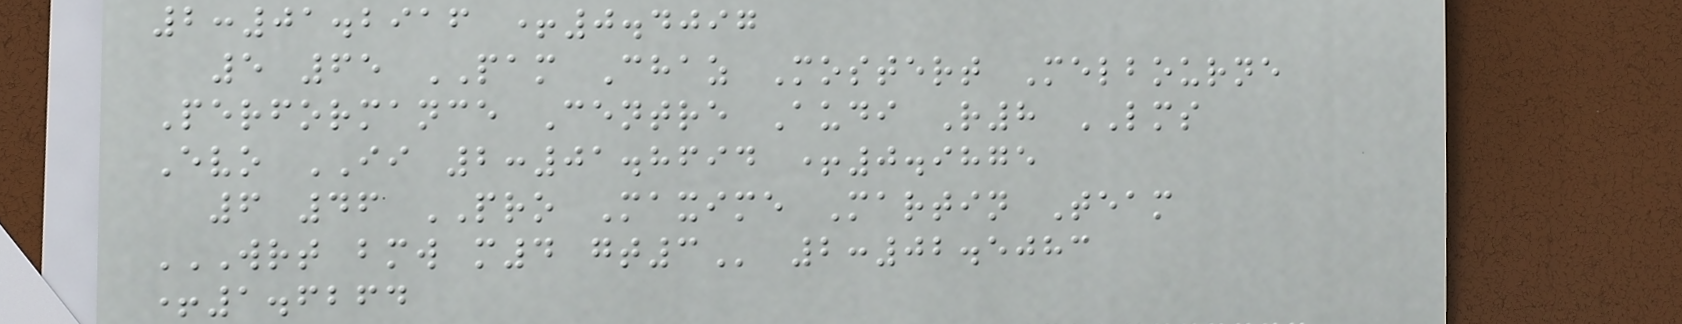2:01.2916 +0.4097
5 65 PAM Chaz Mostert Melbourne
Performance Centre Audi R8 LMS
Evo II 2:01.8694 +0.9875
6 46 PRO Maxime Martin Team
WRT BMW M4 GT3 2:02.5083
+1.6264
